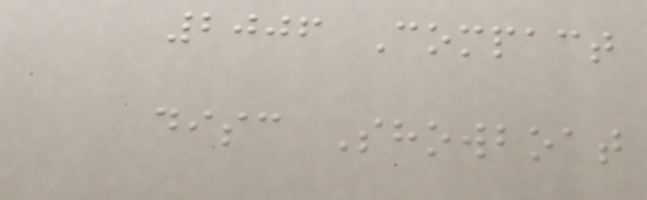2006 Compact
disc Showboat
